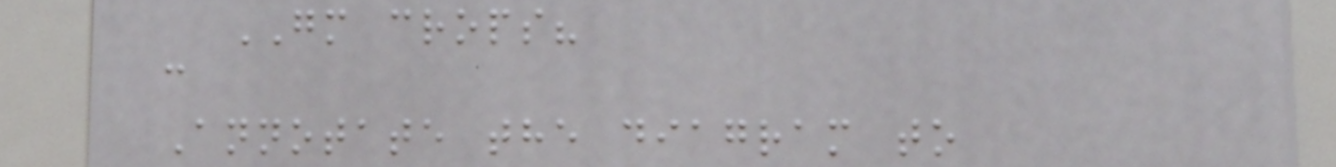GM crops?
c
Annotate the diagram to
